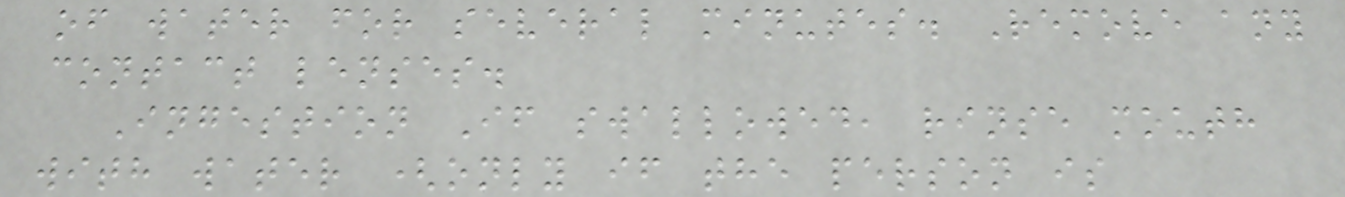of water for several minutes. Remove any
contact lenses.
Ingestion If swallowed, rinse mouth
with water (only if the person is
